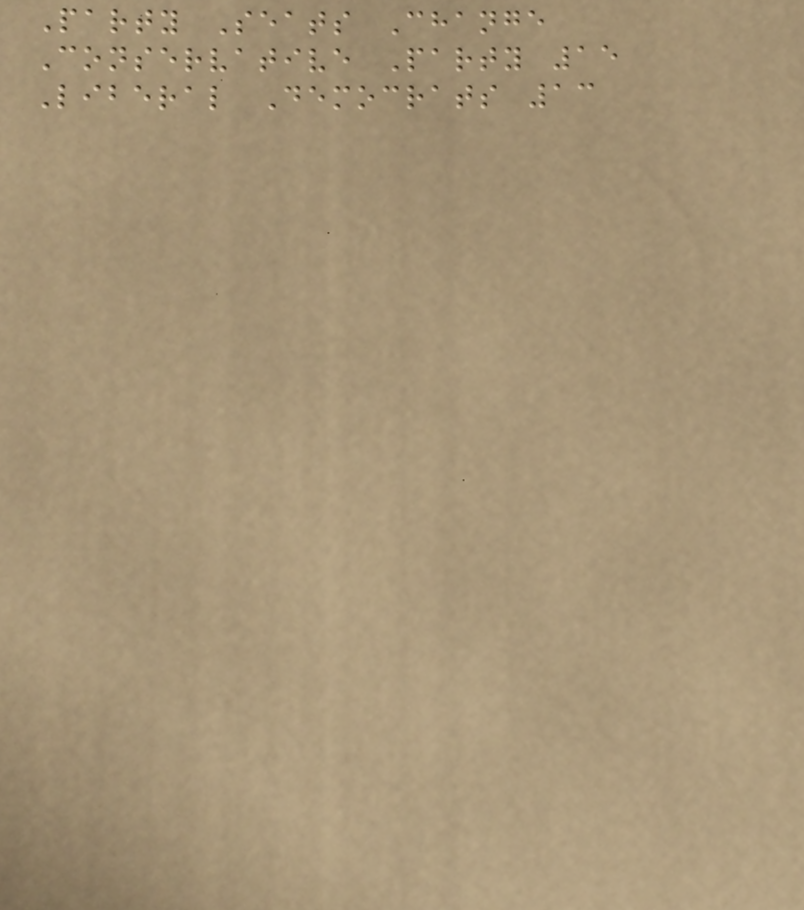Party Seats Change
Conservative Party 15
Liberal Democrats 13
